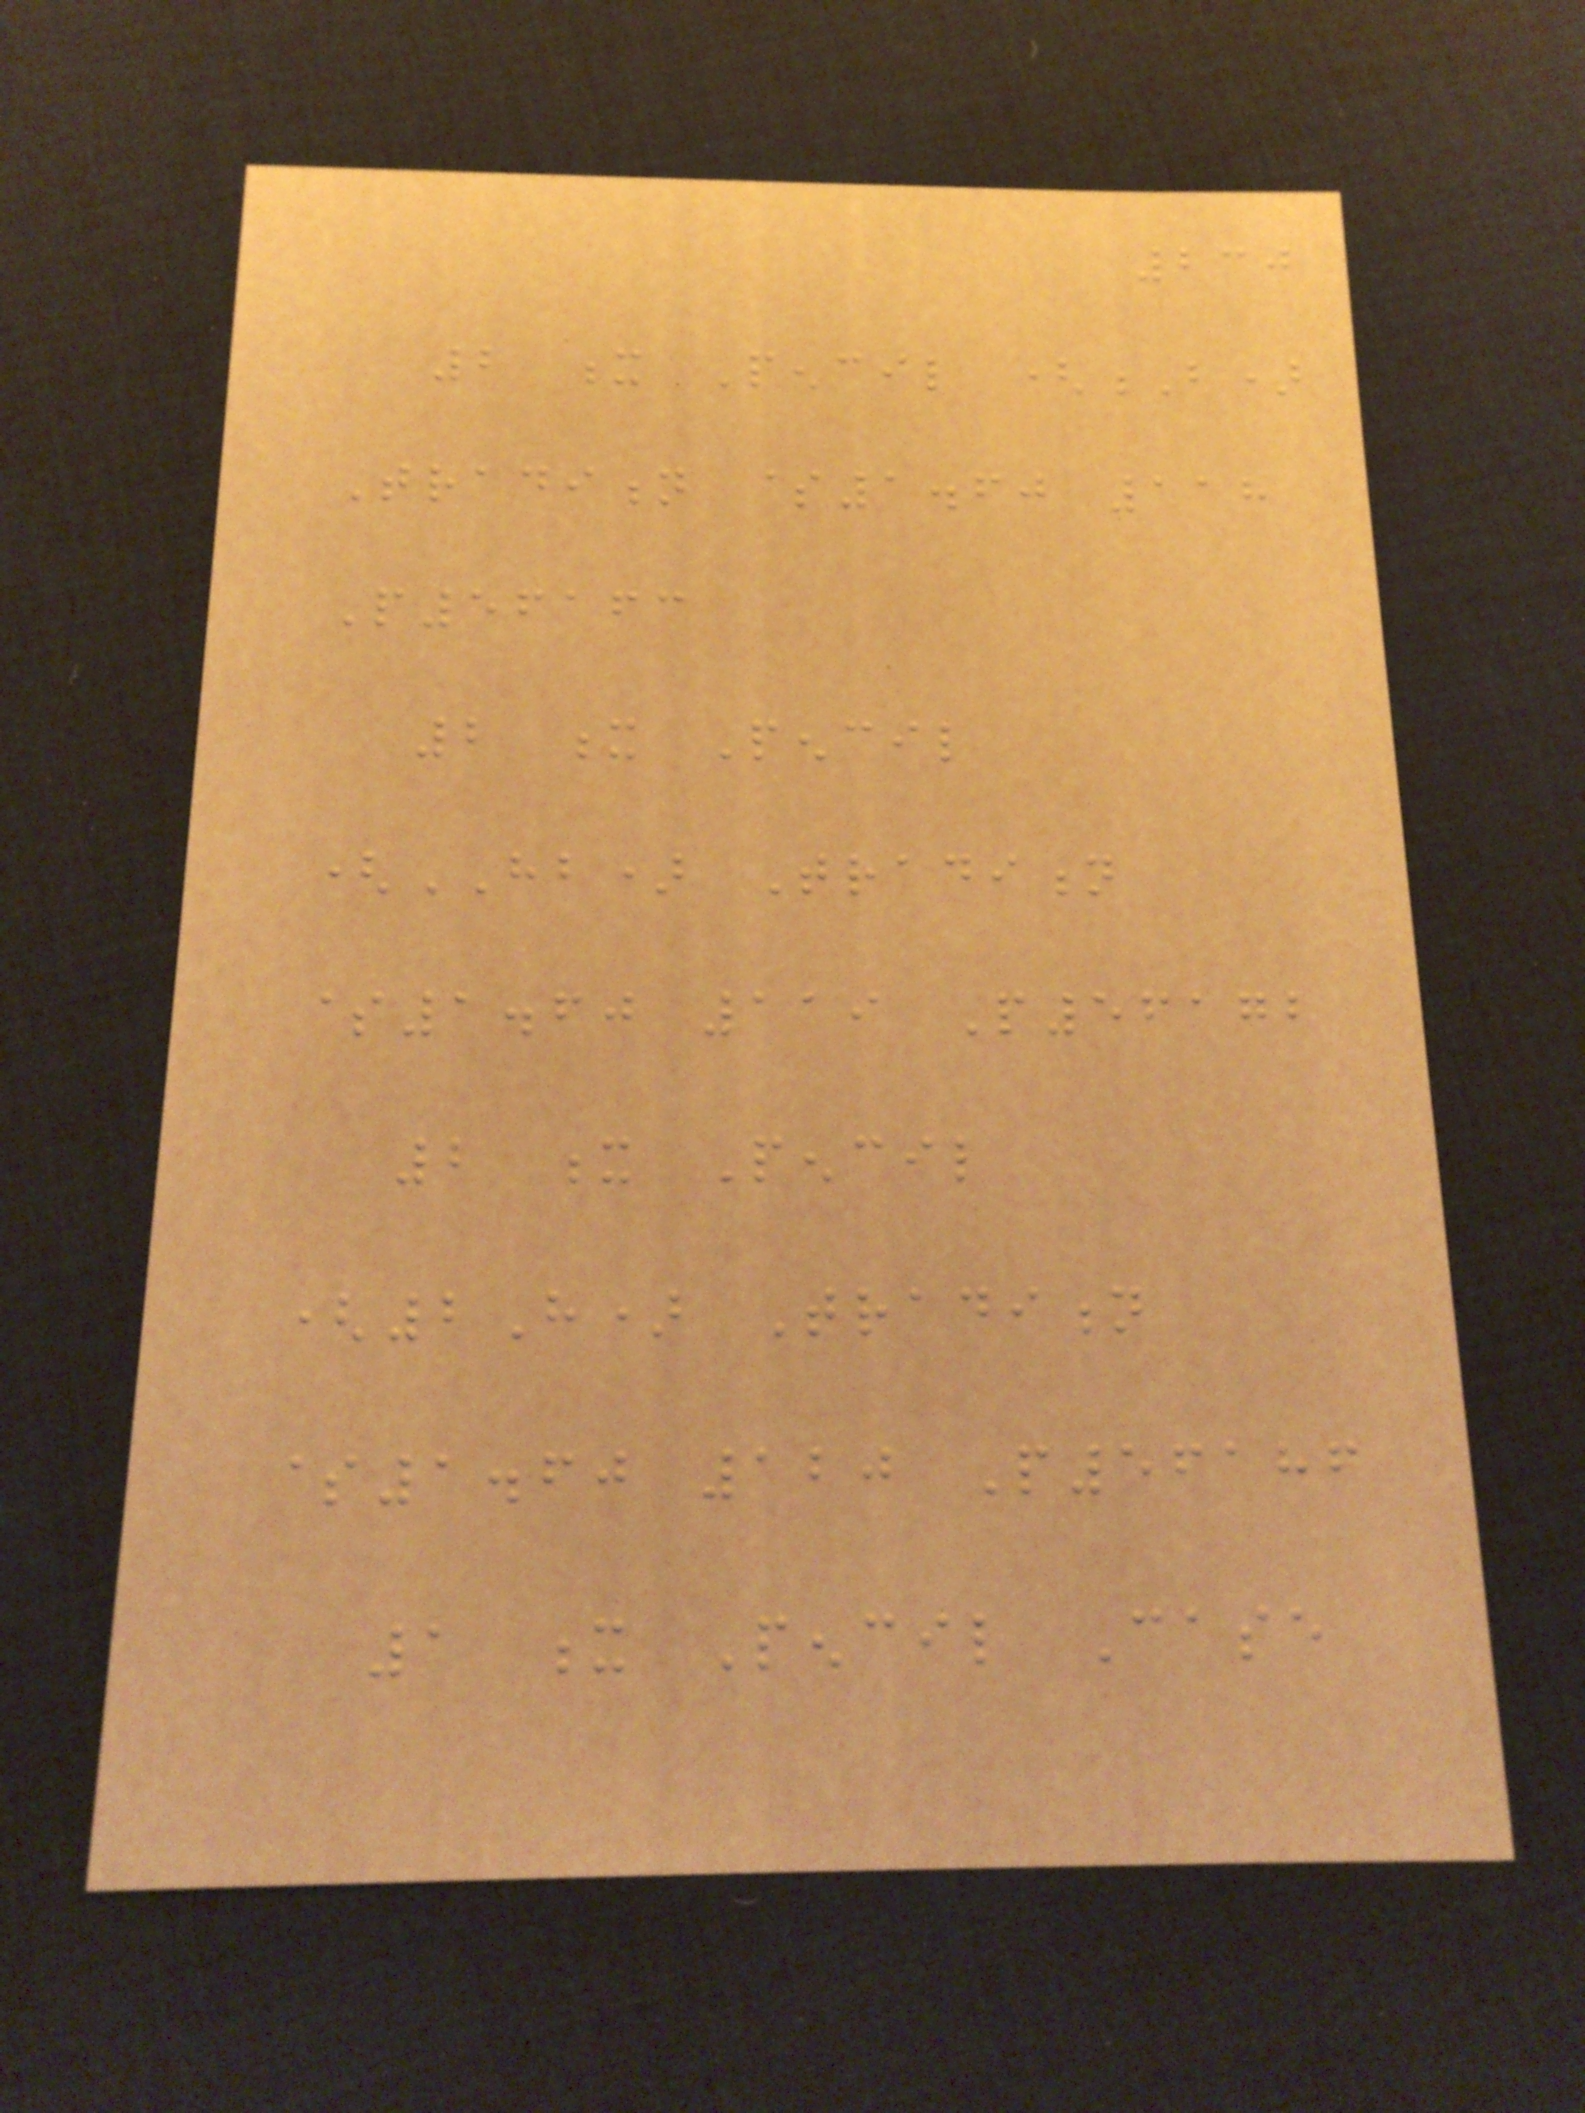230
2 x Pencil (B)
Tradition $1.60 118
P56163
2 x Pencil
(HB) Tradition
$1.60 119 P56172
2 x Pencil
(2H) Tradition
$1.60 120 P56186
1 x Pencil Case
